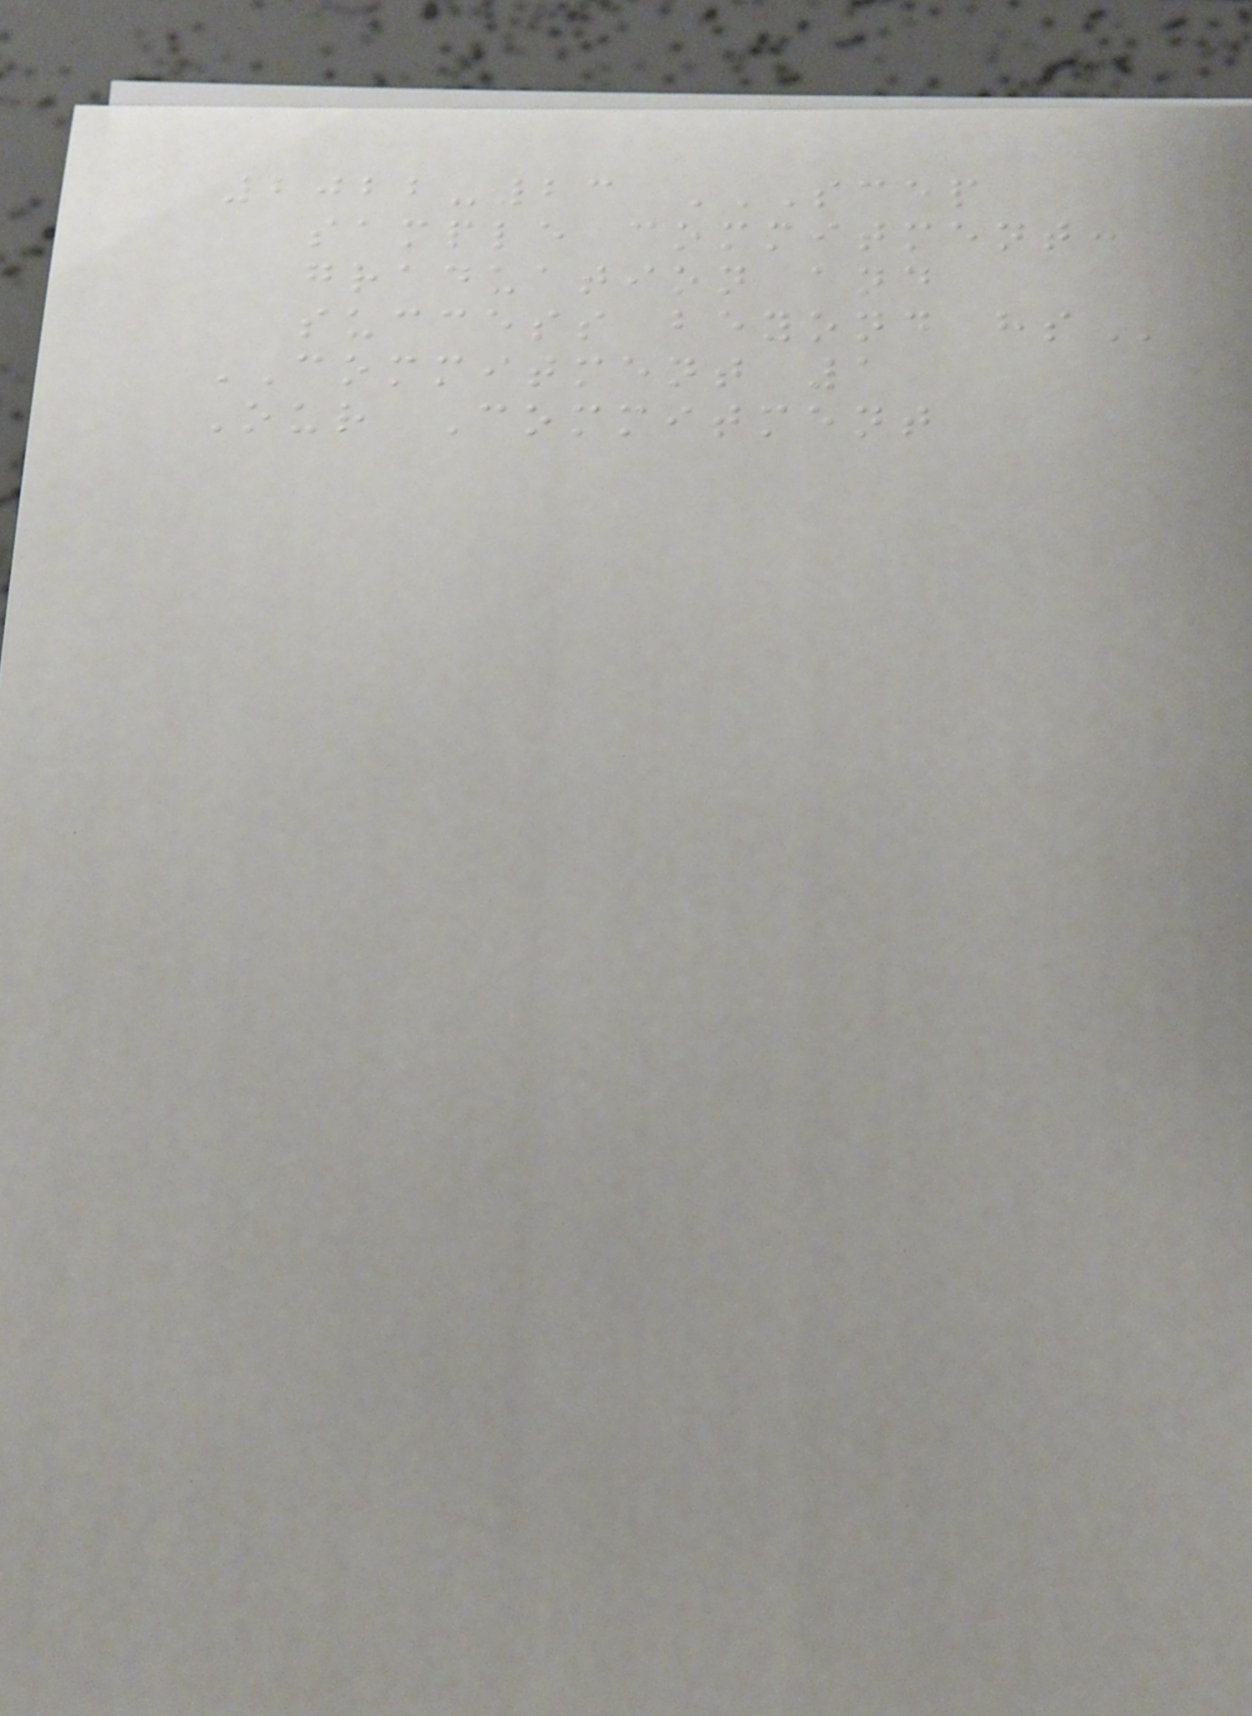2022-23 SCEP
SAMPLE COMMITMENT:
GRADUATION AND
SUCCESS BEYOND HS
COMMITMENT 1
Our Commitment
